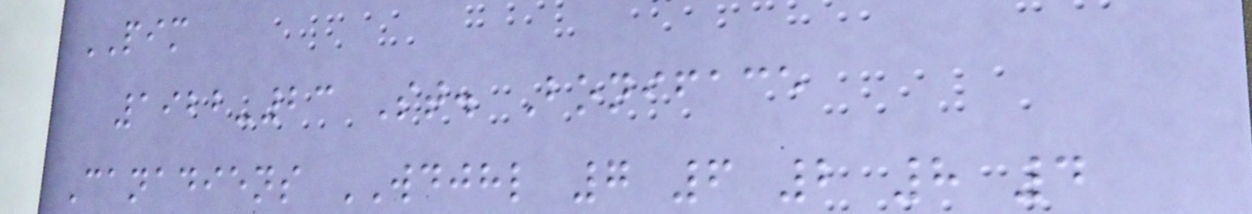PIM
1922-23 St. Boniface
Canadiens WDJHL 7 6 2 8 4
